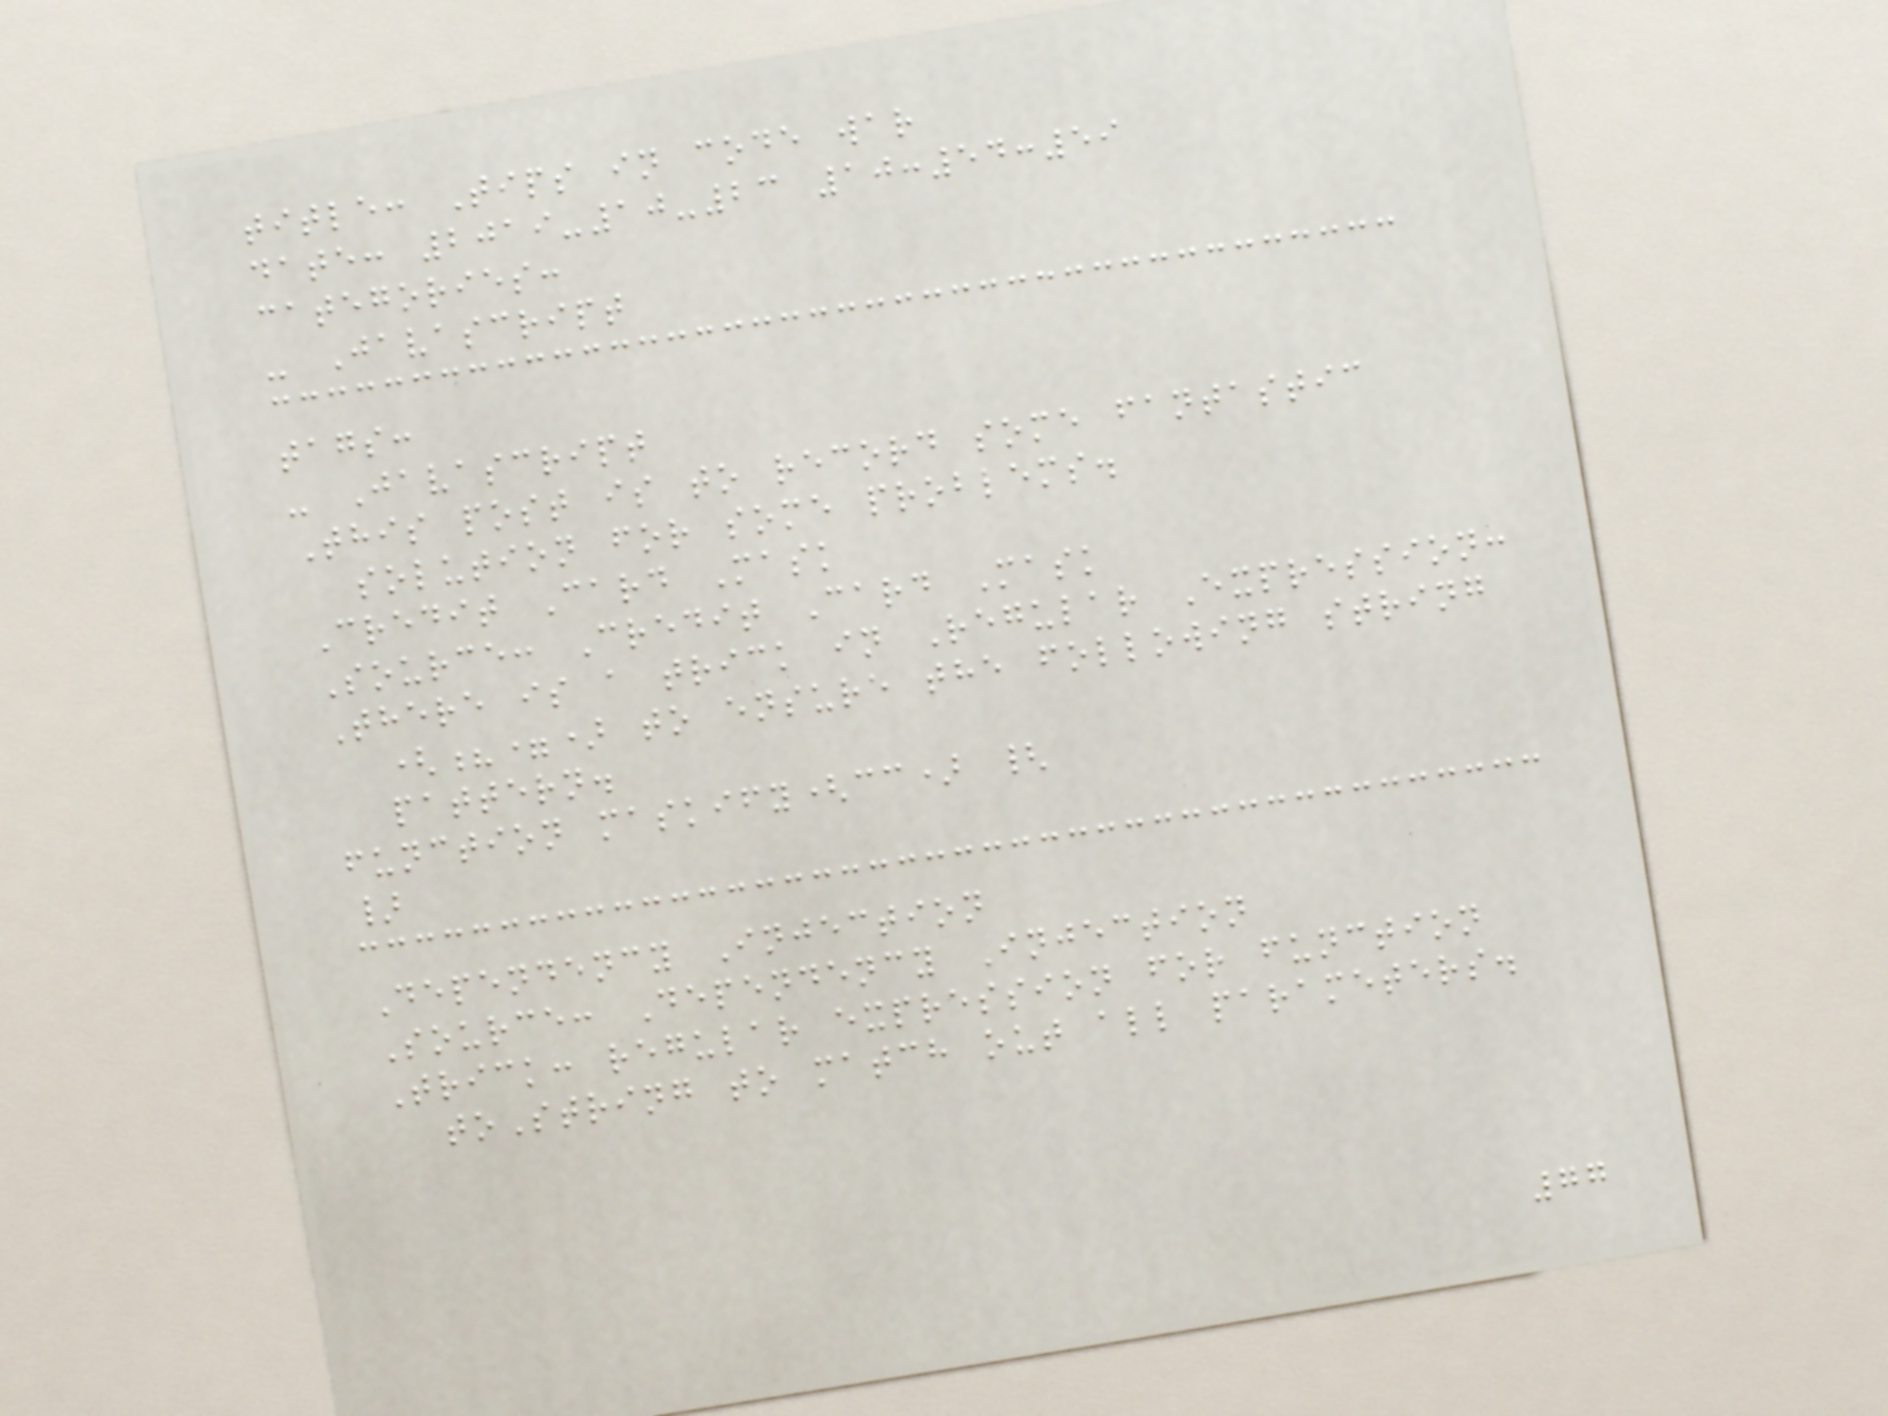title: Tips in code war
date: 2019-10-23 10:54:59
categories:
- Javascript
tags:
- Javascript
This post is to record some fantastic
solution for some problems.
Credit Card Mask
Source: Credit Card Mask
There is a trick in Regular Expression:
(?=) to ensure the following string
pattern.
function maskify(cc) {
}
Dependency Injection
Source: Dependency Injection
Trick: regular expression for function
toString to match out all parameters.
77
